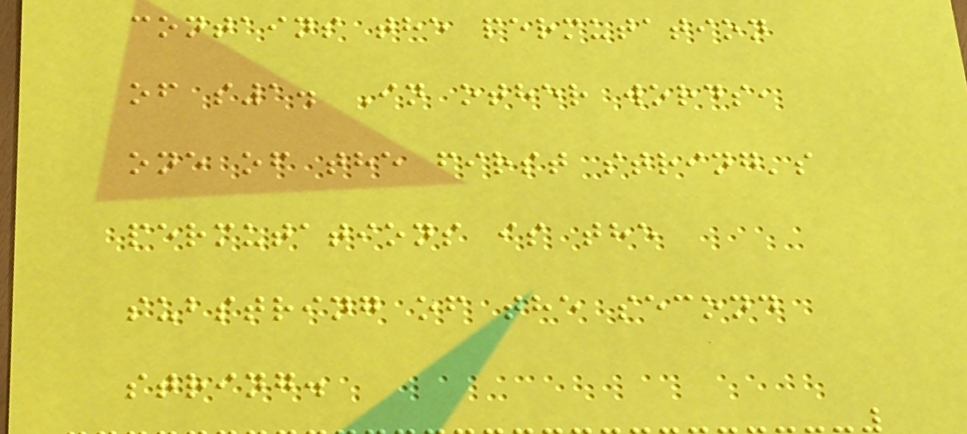contains the permutation
of s1. In other words,
one of the first string's
permutations is the
substring of the second
string.
